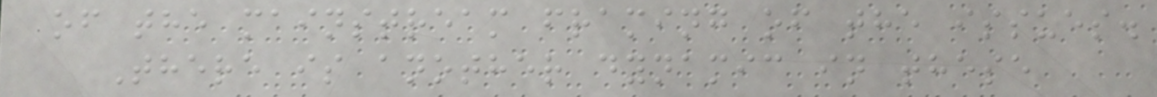of the mainstream framing of the issues.
There is another dynamic in these
